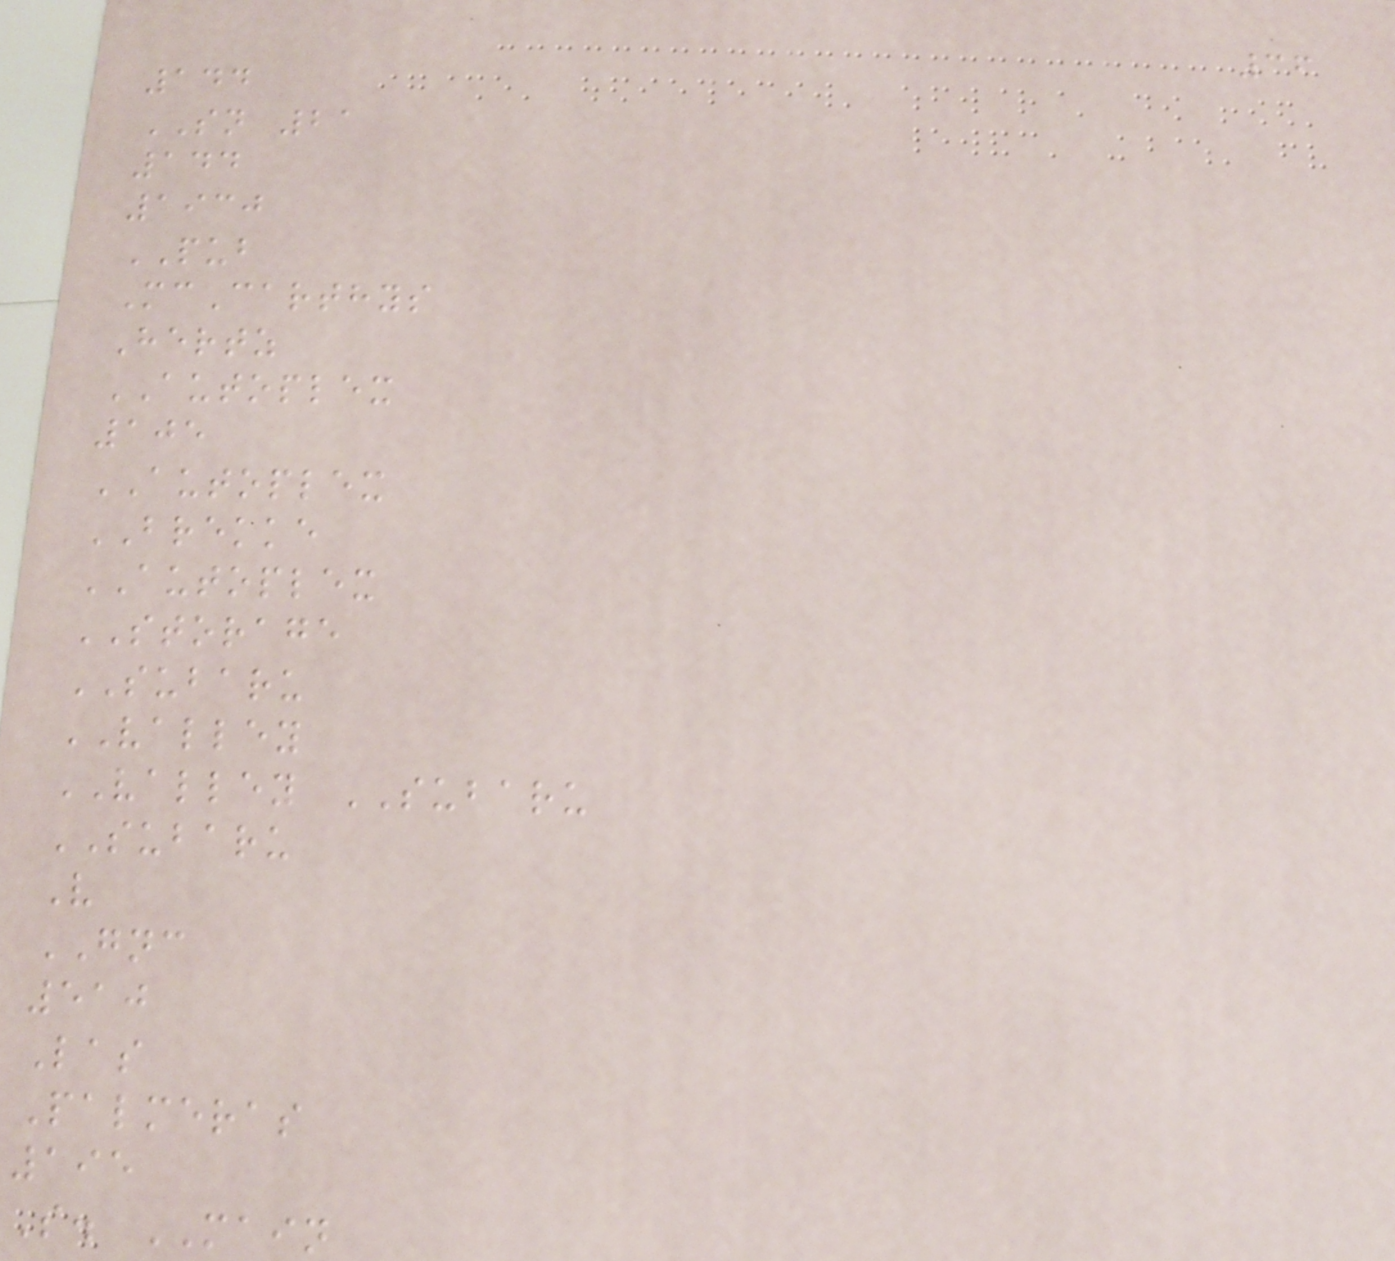36
144
SN 21
144
1930
PUB
McCarthys
Hertz
AUTOPLEX
105
AUTOPLEX
BREKKE
AUTOPLEX
STORAGE
SUBARU
VALLEY
VALLEY SUBARU
SUBARU
V
GNC
510
Las
Palmeras
195
S. MAIN
